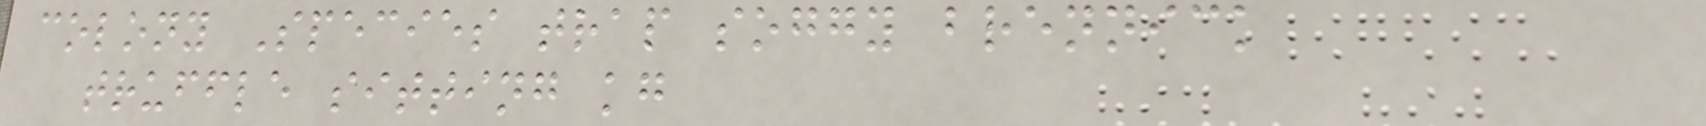colony Species trap soggy brennick
truffle sitting kg
